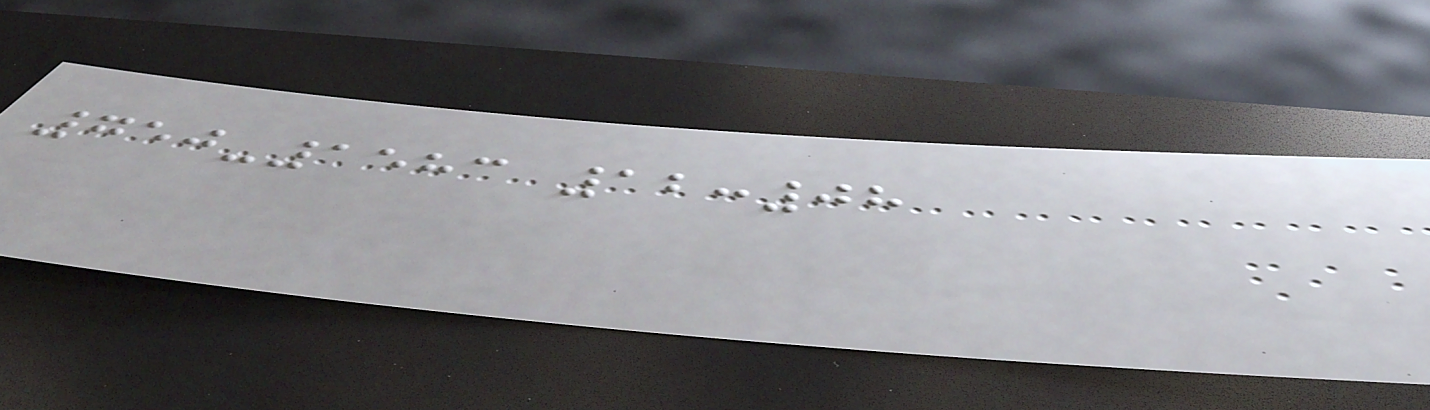750-1583 12:08
